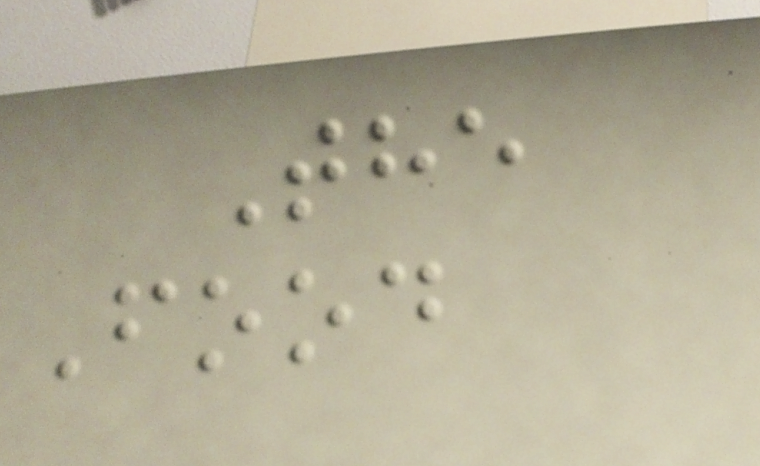The
Food
